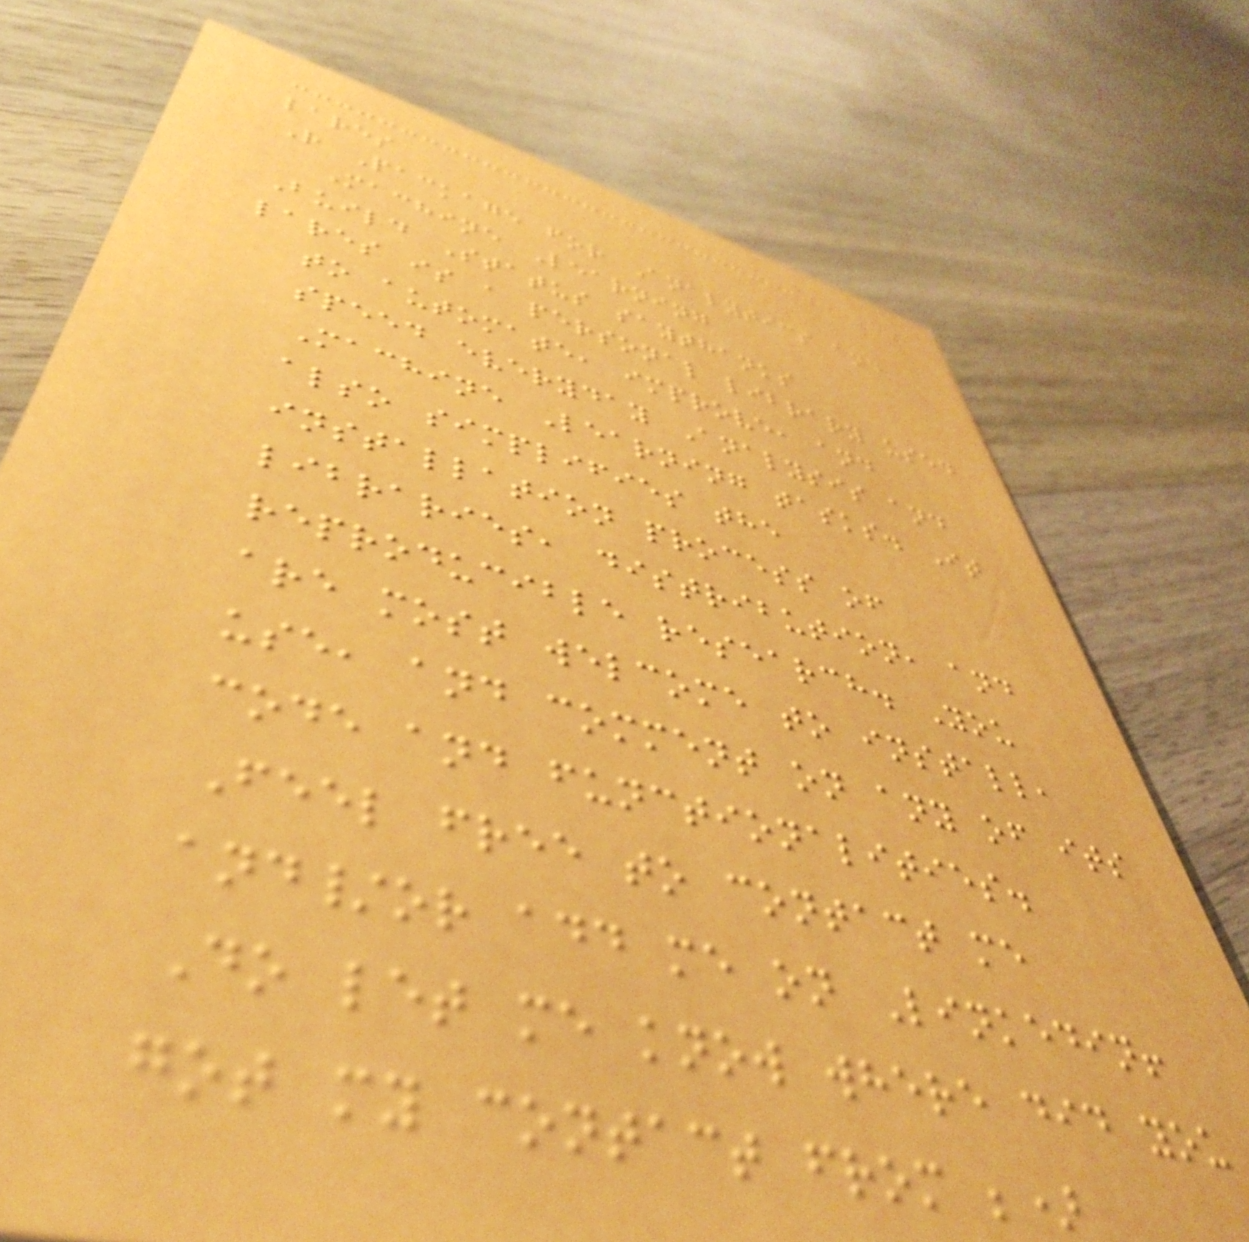lares
R Package for Analytics and
Machine Learning
Build Status saythanks
lares is a personal library used
to automate, improve, and
speed everyday Analysis and
Machine Learning tasks. It
also simplifies the
installation process of
libraries, distribution, and
reproducible research. You
are most welcome to install,
use, and comment on any of its
code and functionalities.
Feel free to contact me
and/or add me on Linkedin!
Do let me know where did you
got my contact from ;)
